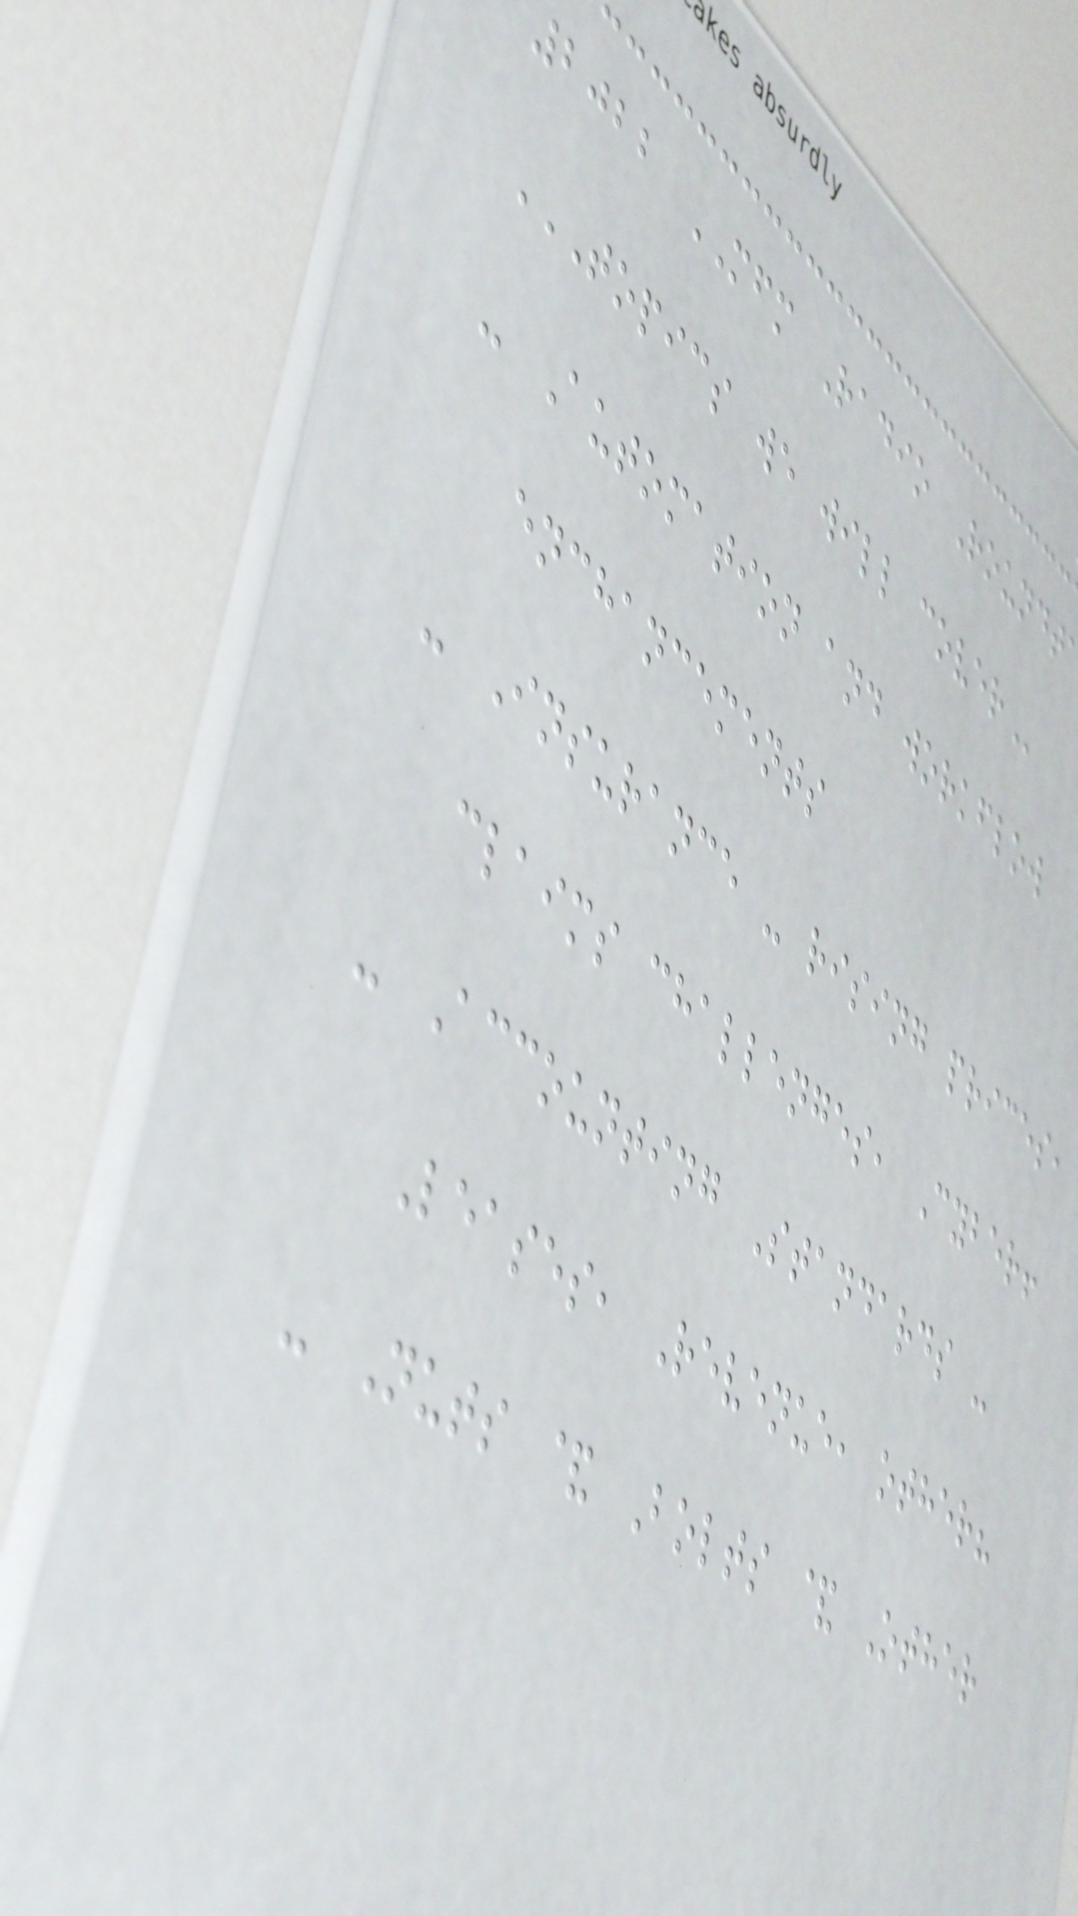2022 MFM Radio Roundt
TOPICS WE WILL COVER
- Automation and workflow
enchancements
- Insurance - rising prices,
claims challenges, Cyber!
- Accounting Standards -
Leases, Revenue, other?
- Nuts & Bolts & Other
